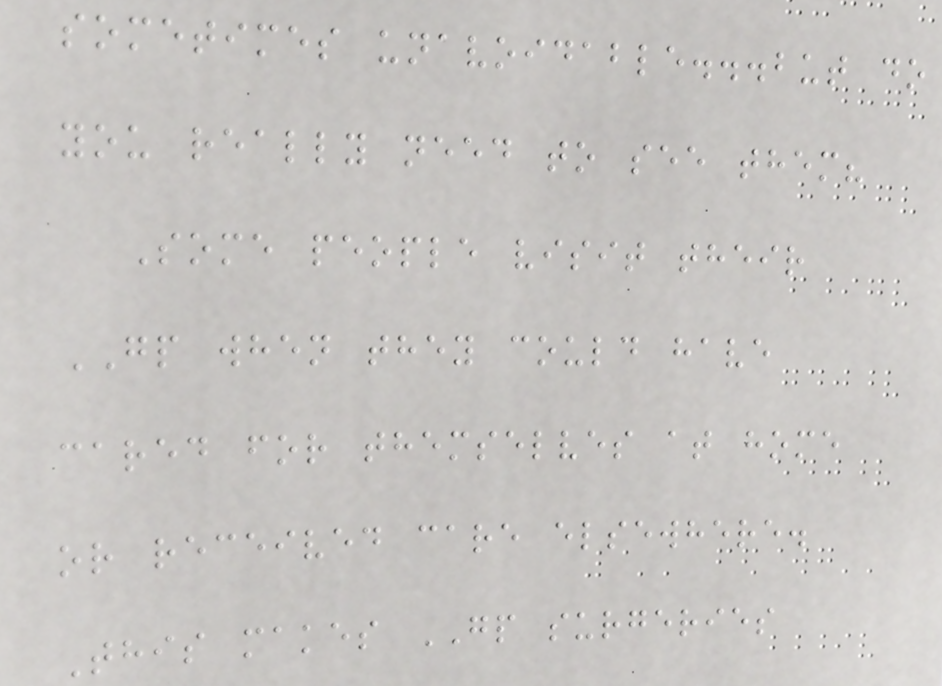sometimes unavoidable...but do
you really need to see them?
Some people visit their
GP when they could have
cared for themselves at home
or received care elsewhere.
This makes GP surgeries
